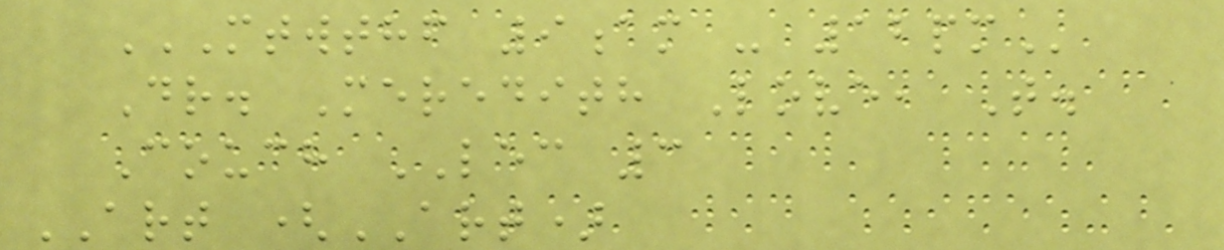MTWTHF 9AM - 12PM
Dr. Meredith Love, T.
Couch LEC 3
ART (ART)
